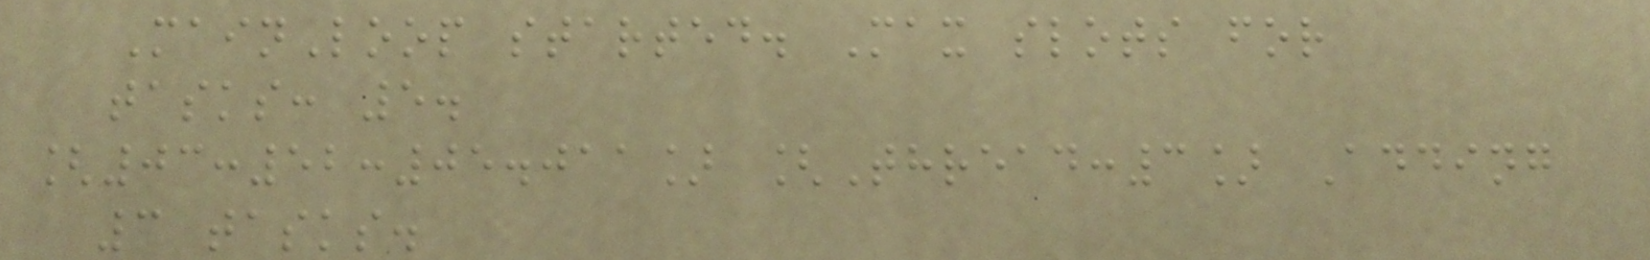MainLoop started. Max slots for
tasks: 5.
[03:52:05.011] [Thread:3] Adding
3 tasks.
